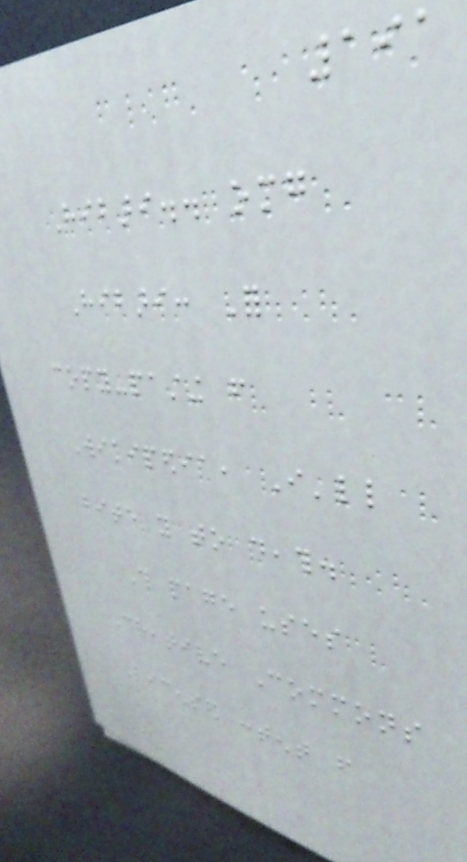191
Hibari.. omg
Hibari: For
copy-pasting from
Wikipedia, I'll
bite you to death.
This page uses
Creative Commons
Licensed content from
